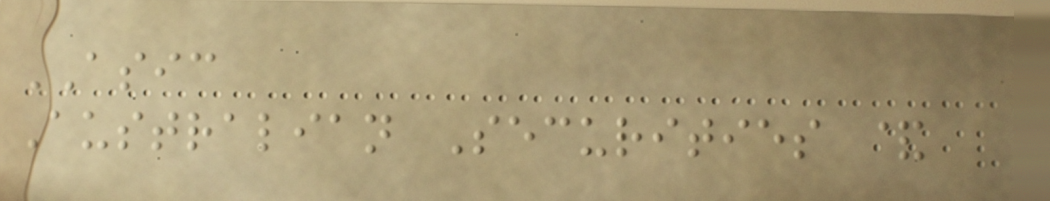ASIC
Australian Securities &
